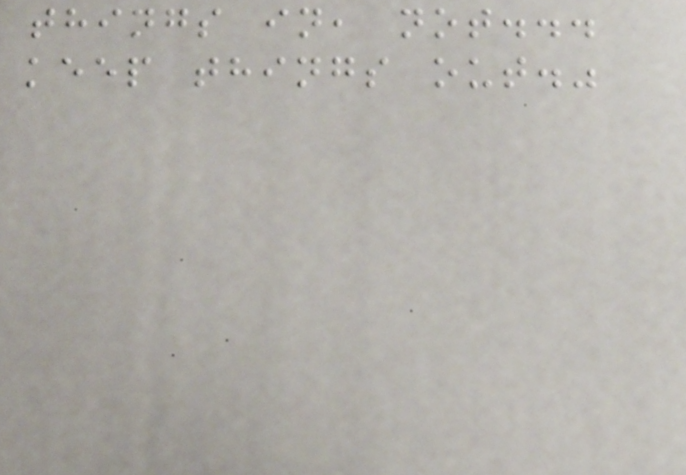things in, not...
keep things out."
